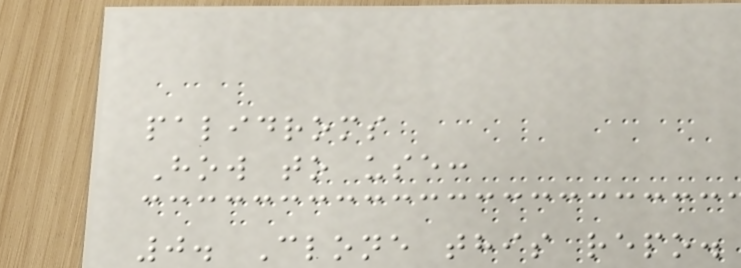palidroms
How to use:
0. Clone this repo.
